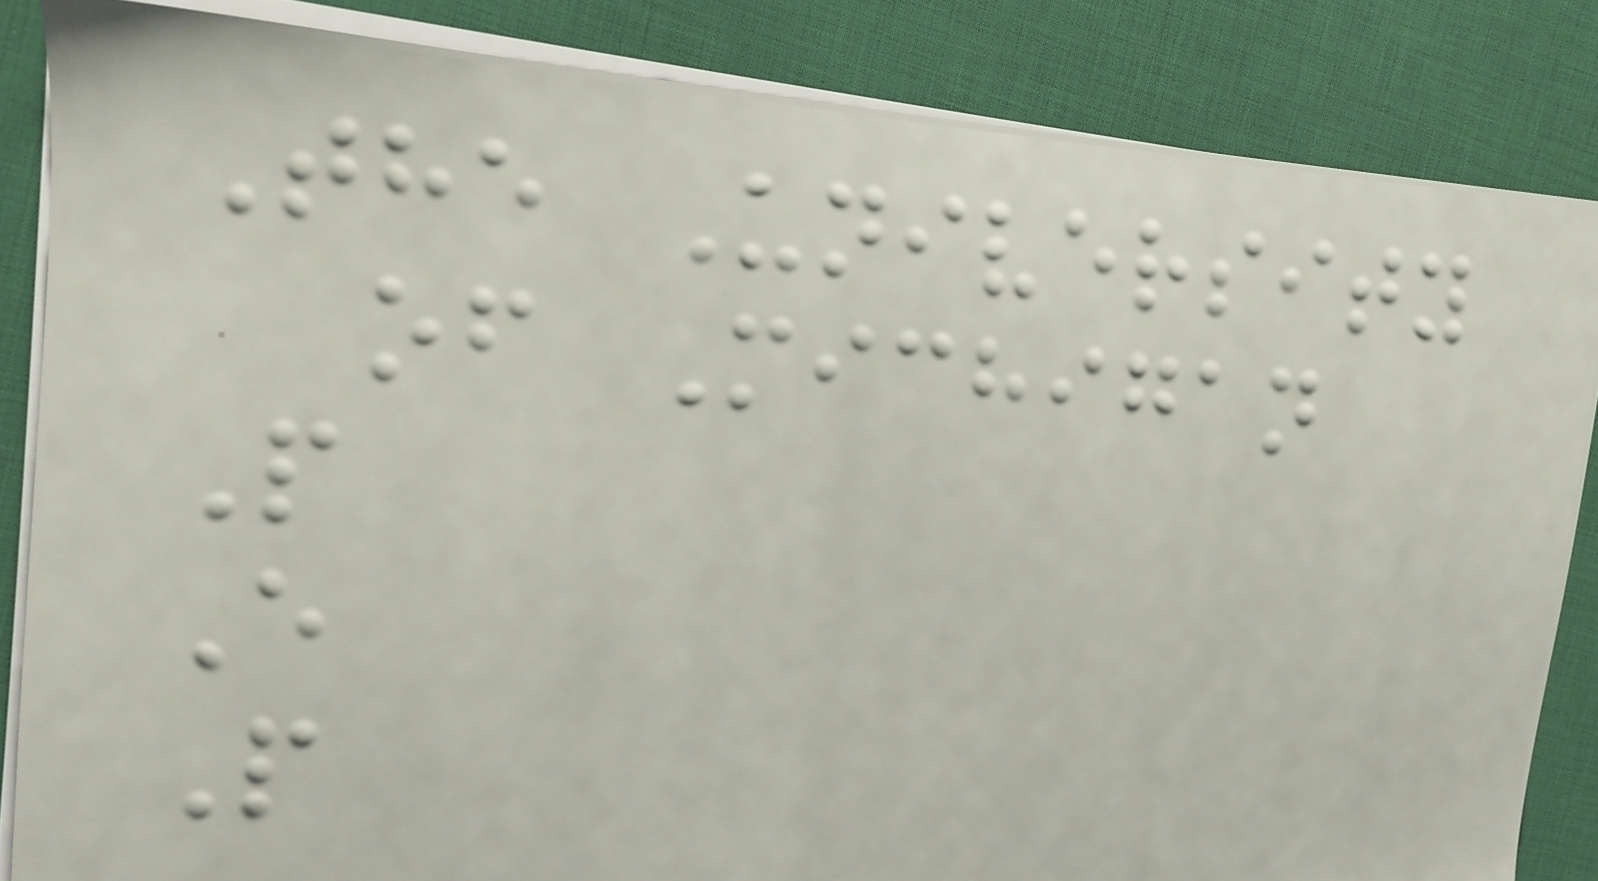The University
of Michigan
P
E
P
